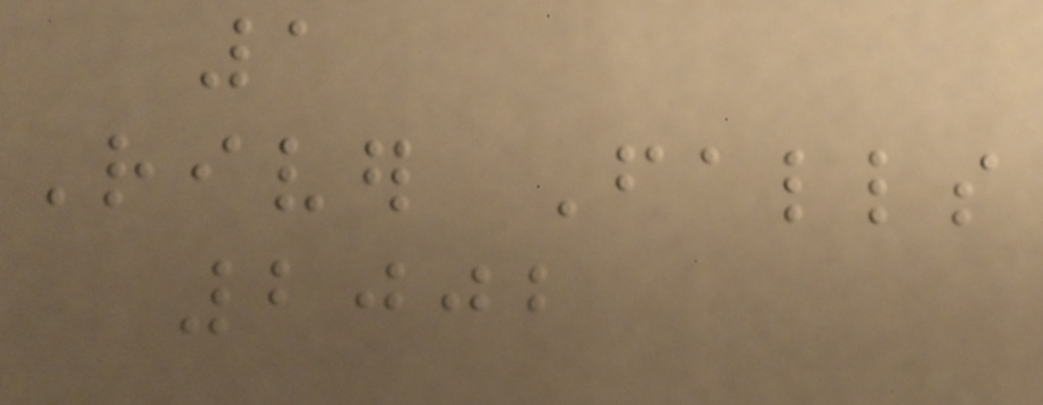1
River Falls
2002
